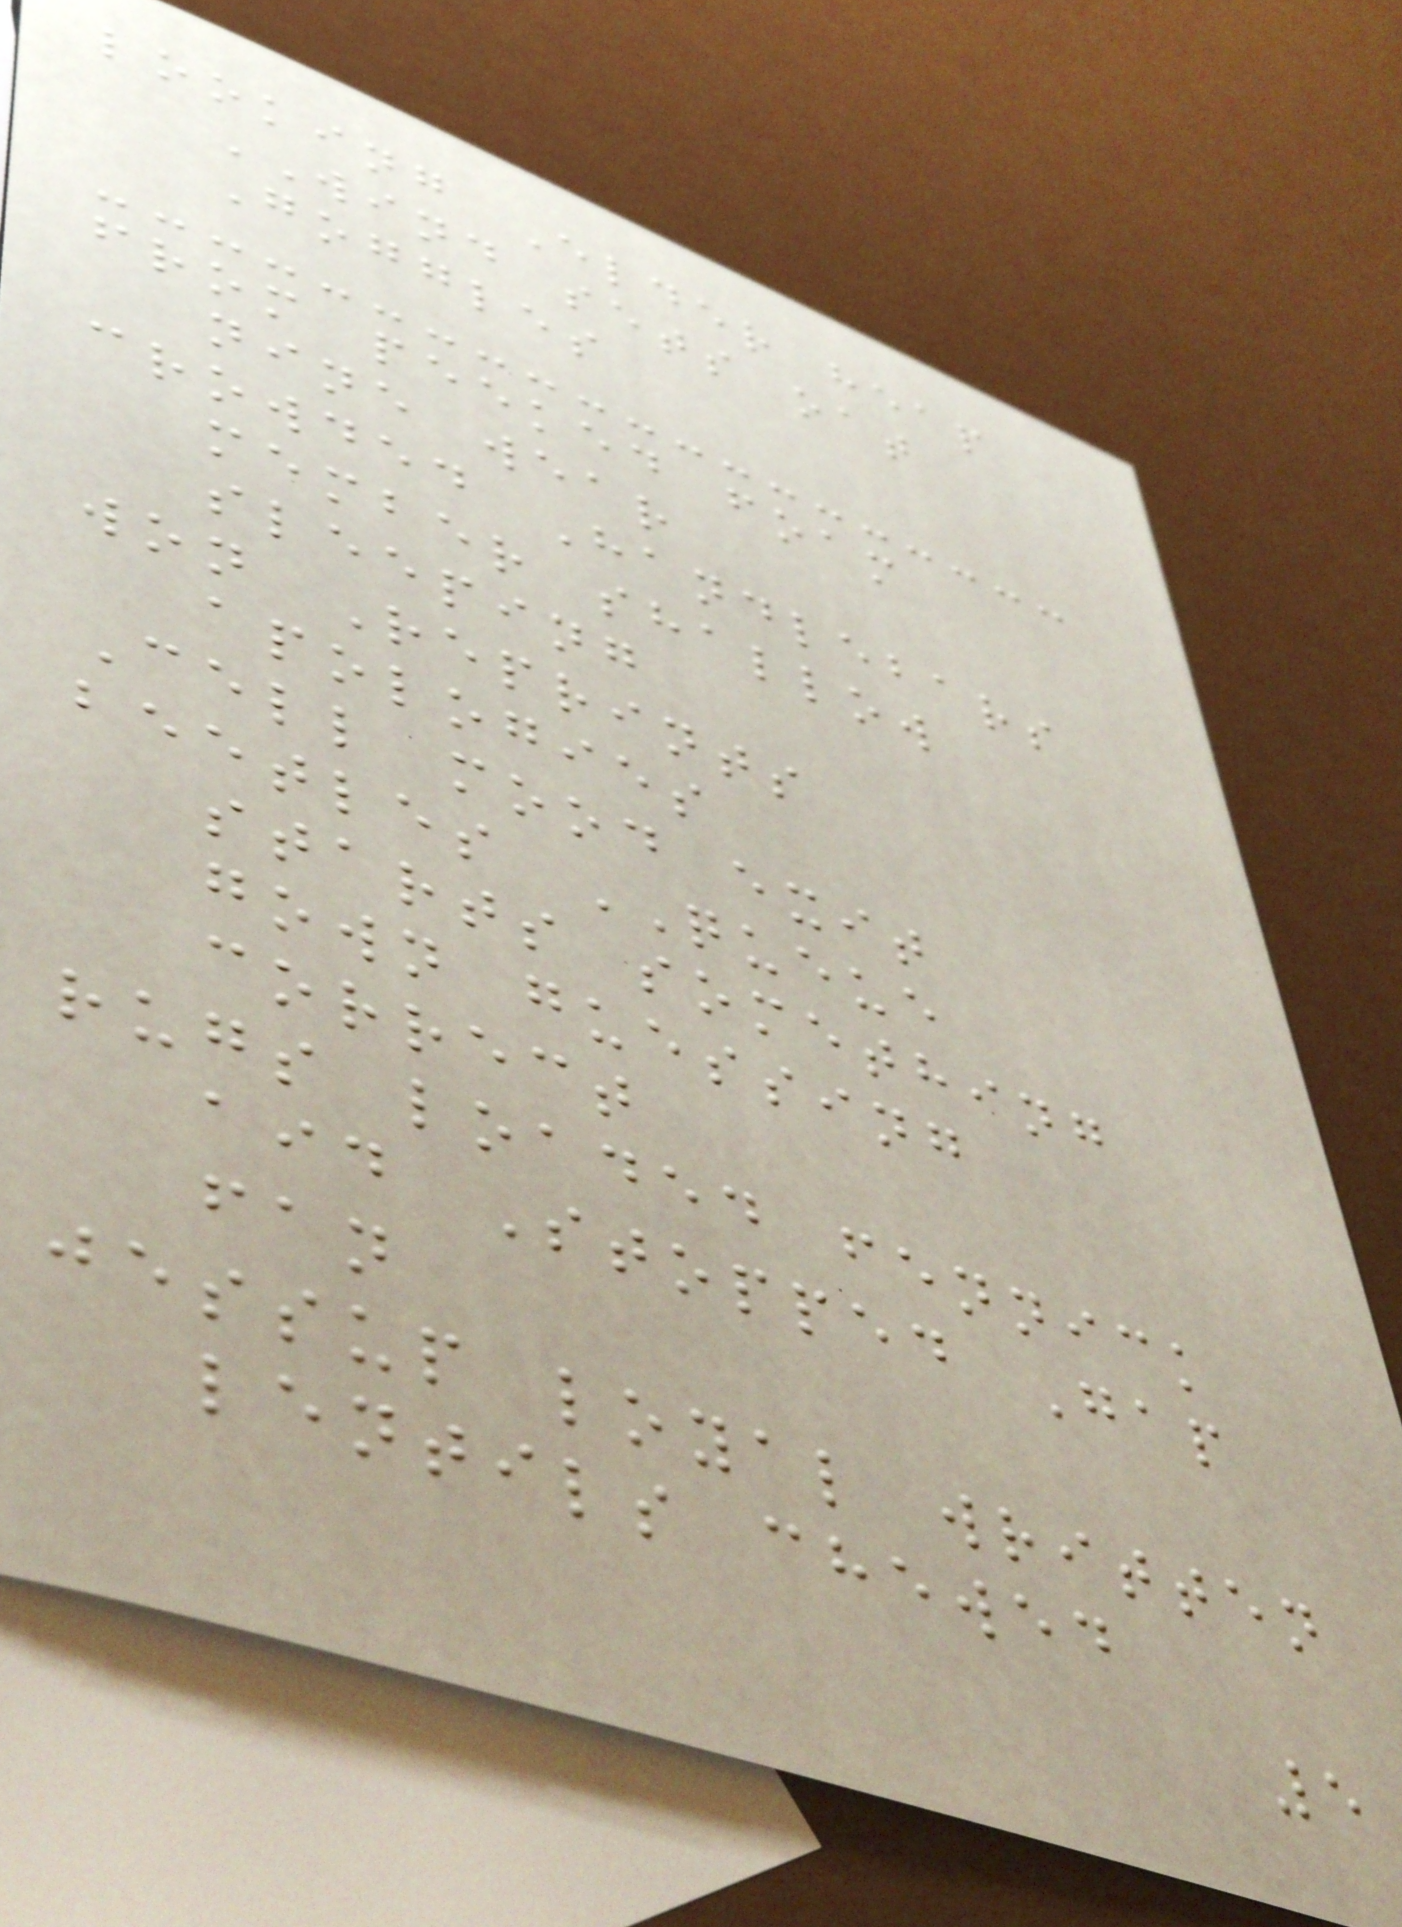looking Elder heap
WIND sets oat
Goggles
from peeked foam
nine wear
crowded Handlebars
member shallow
sleeping
won Reprints
apologies
Cell mood exit
beetles QUEUE
starts something
gown guessing
correct
rugs loaded fennick
aid Stopped Gap
fan
jessup loyal written
lentils chewed
5
